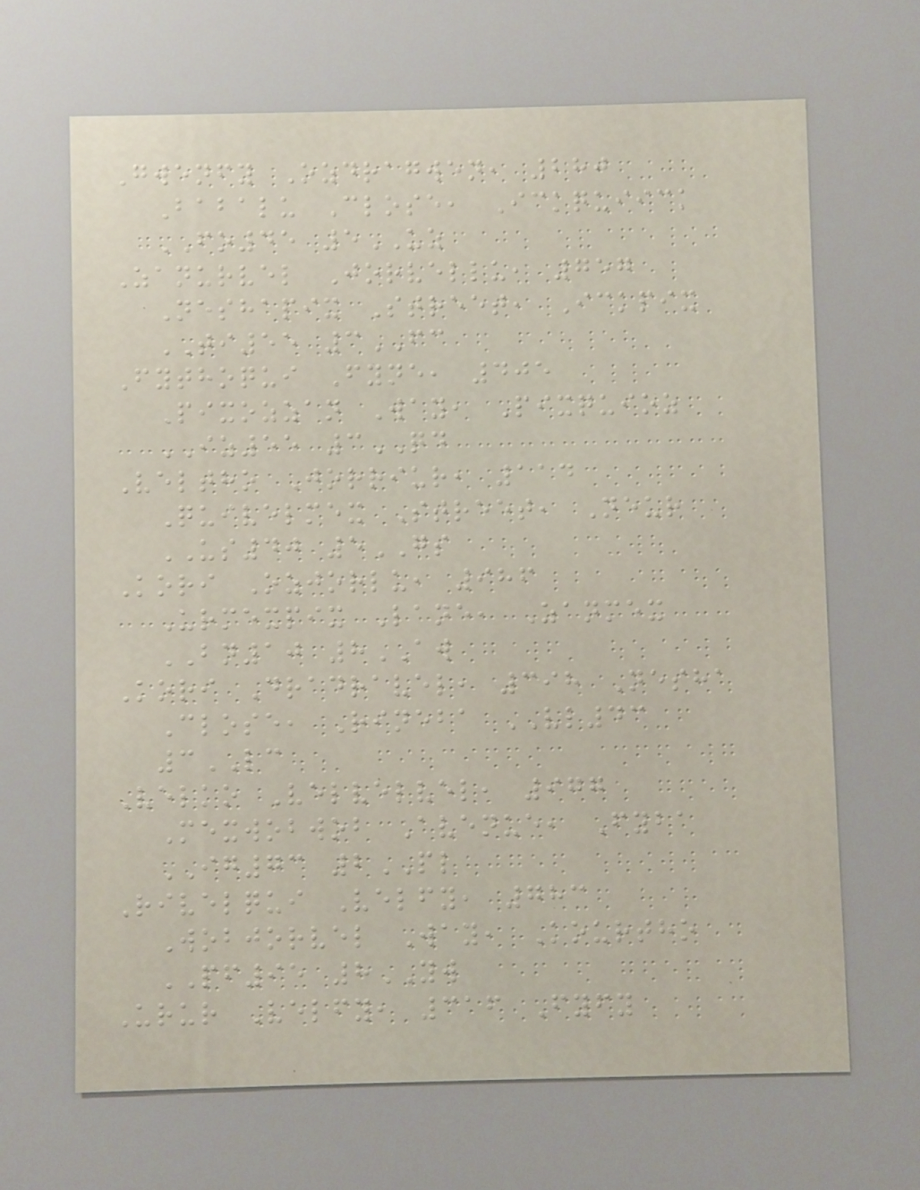Gwenfy Ozdragwen, 280
Babalu Close, Ickquiick
FO45 5UZ
Zanurvel Jorvellu, 757
Neshapix Street, Ickpix
TI55 3FC
Fythoqui Fyne, 405
Pixozzan Way, Pixquioz
IZ55 3QD
Veltho Jorriur, 114
Quivelmex Street, Neur
US40 5GS
Kori Ozjorlu, 986
Urmexpix Lane, Zanmex
BN10 8AW
Kori Dradravel, 398 Nesha
Close, Rineba VL43
3LC
Velko Velvelvel, 977
Mexwobwob Avenue, Fyba
IG73 2PL
Rivelqui Velfy, 783
Wobjorvel Way, Kourtho
PF95 8YW
Urur Velfy, 316 Fyfy
